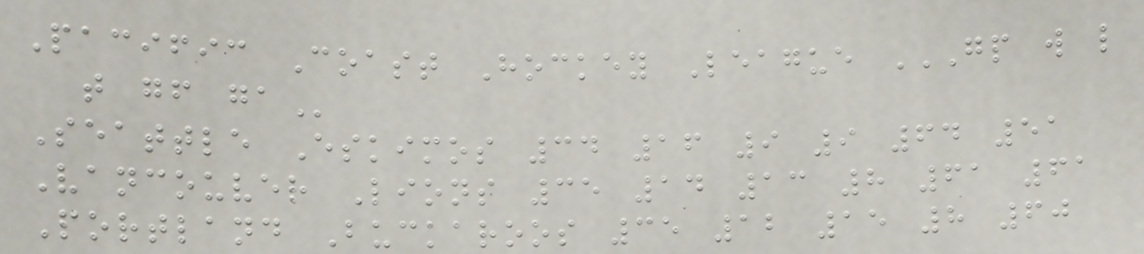Pacific Coast Hockey League GP W L
T GF GA
Seattle Eskimos 34 16 9 9 64 51
Vancouver Lions 35 14 13 8 61 61
Portland Buckaroos 35 12 15 8 60
